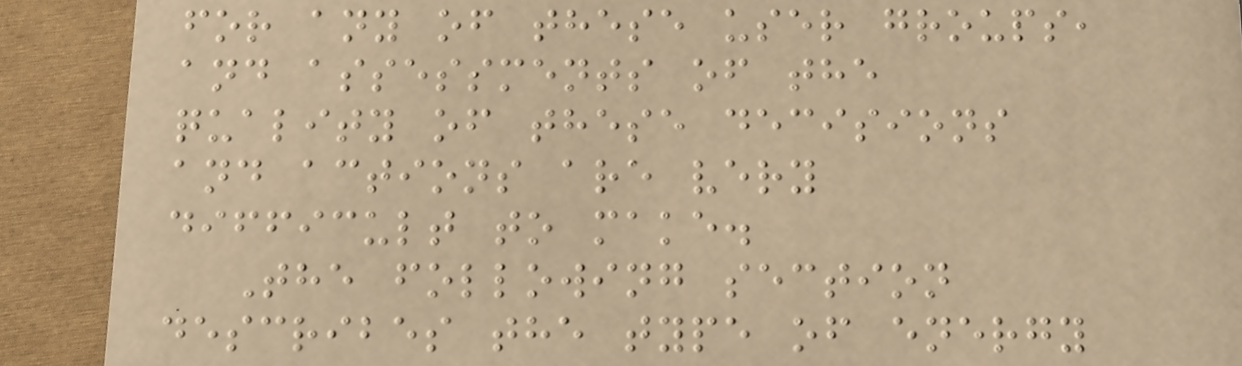for any of these user groups,
and assessments of the
quality of these decisions
and actions are very
difficult to make.
The following section
describes the type of energy
